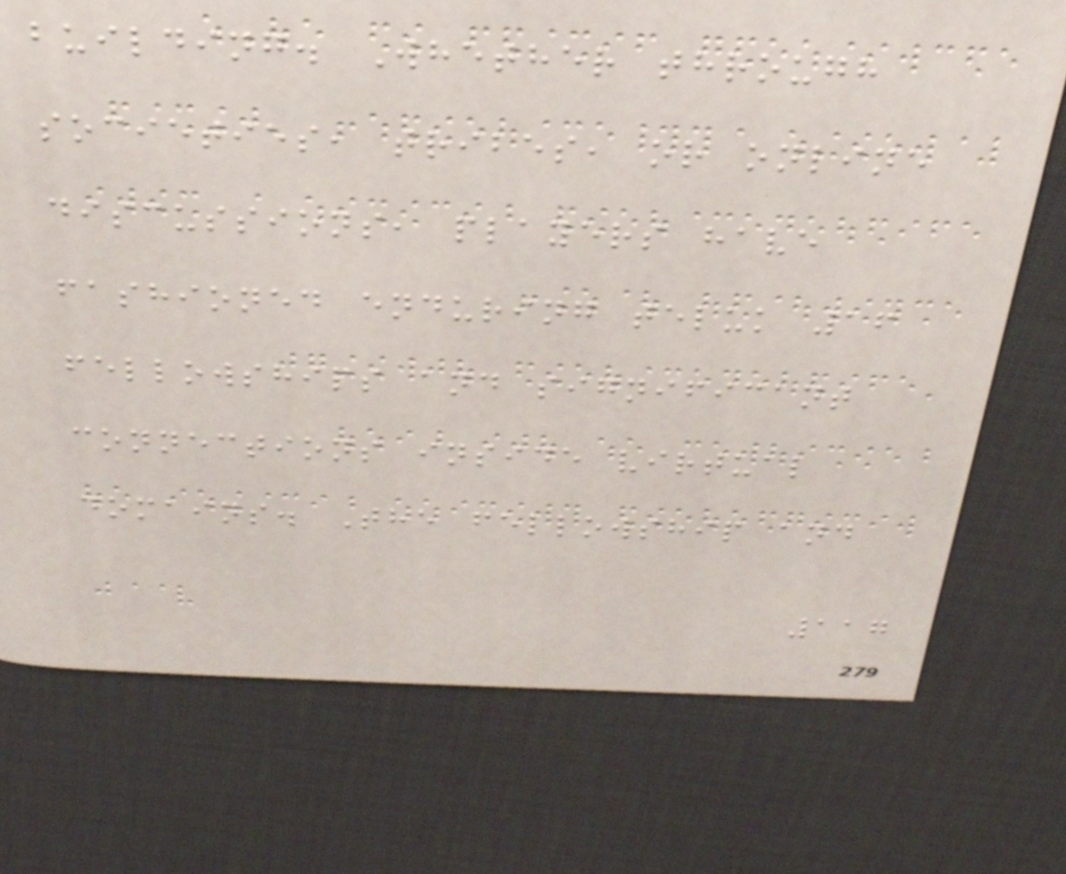building. Whether through
societies, tribes, or online
discussions, players have
fashioned enduring teluk 16
fellowships and significant
connections inside virtual
domains. The fellowship and
117
